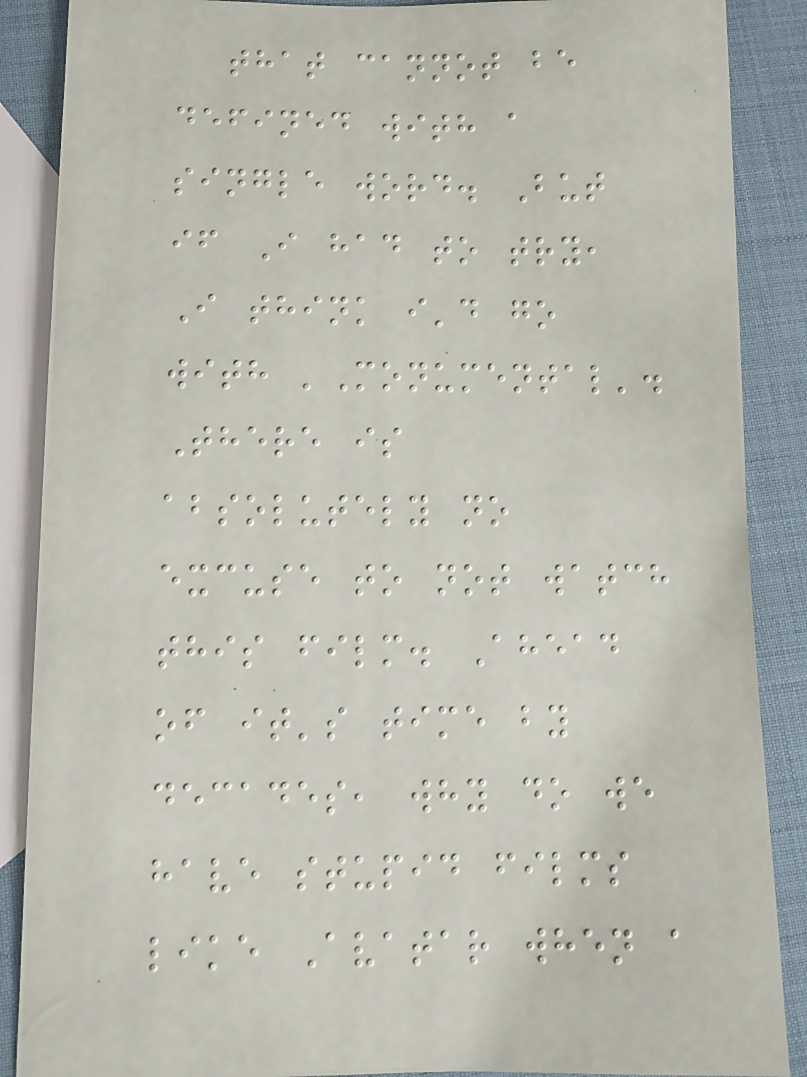that cannot be
defined with a
single word. But
if I had to try,
I think i'd go
with 'Monumental'.
There is
absolutely no
excuse to not watch
this film. Ahead
of it's time by
decades, why do we
have stupid films
like Avatar when a
